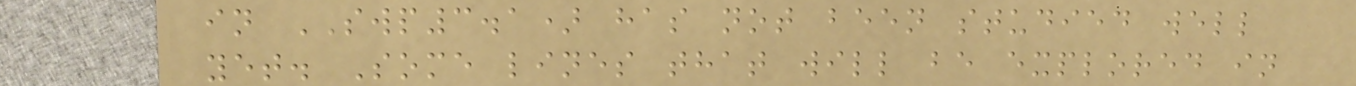in SWP3.1) has not been studied well
yet. Some lines that will be explored in
